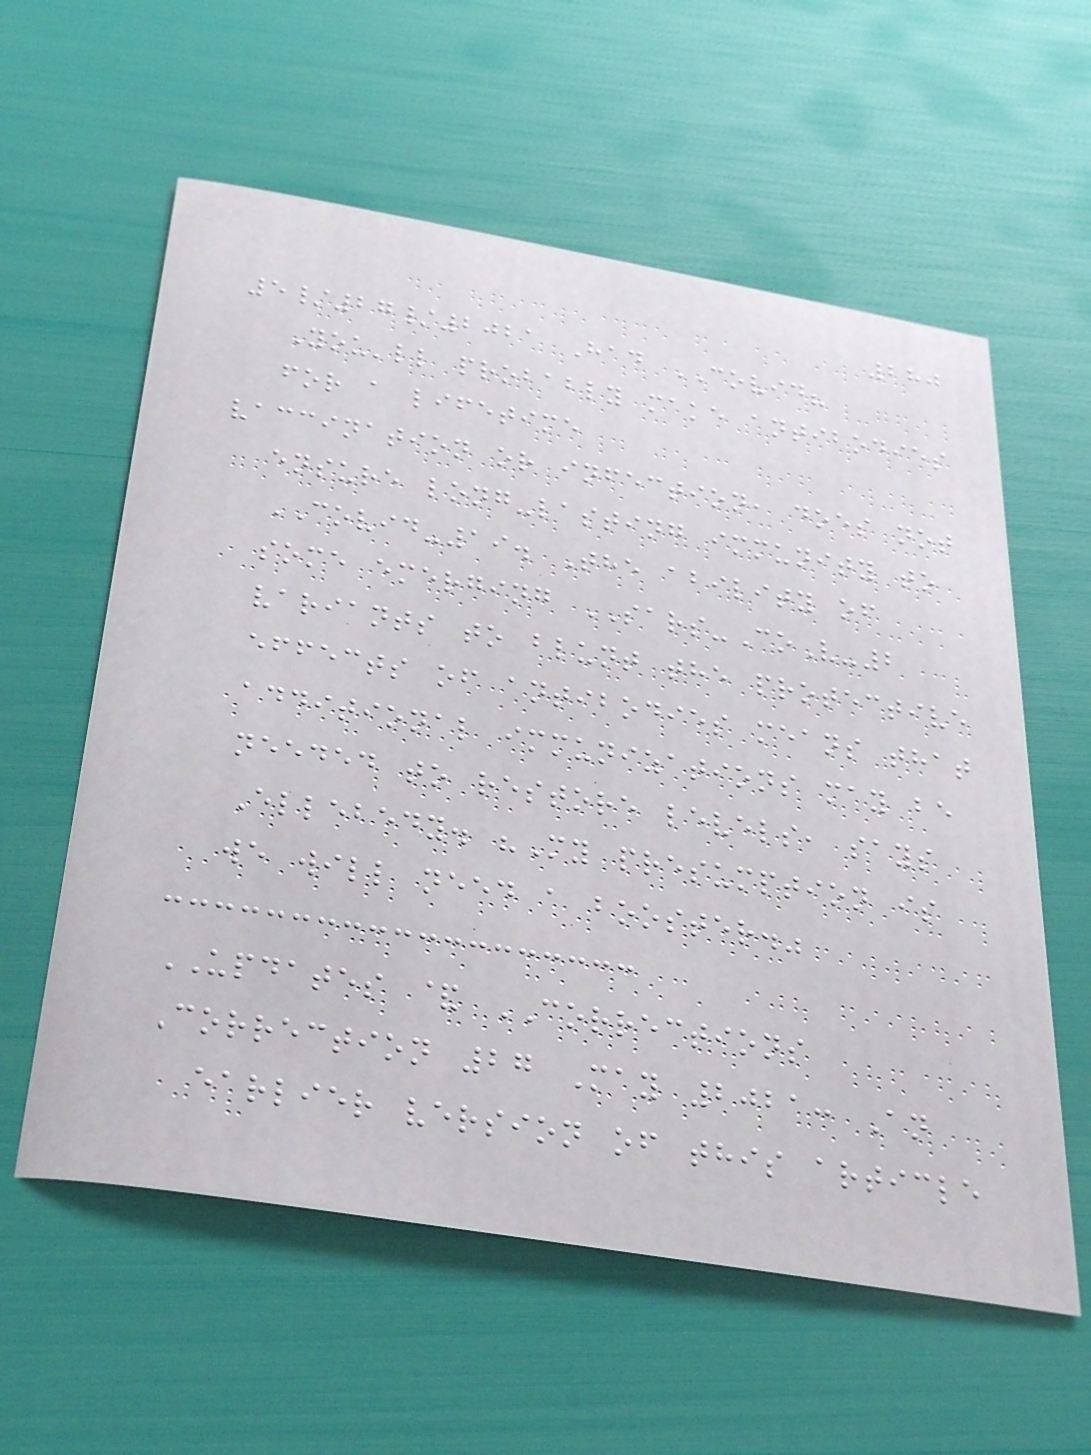280
5/27/2021 Had COVID?
You'll probably make antibodies
for a lifetime
vaccination or infection, does not
ensure long-lasting immunity to
COVID-19. The ability of
some emerging SARS-CoV-2
variants to blunt the protective
effects of antibodies means that
additional immunizations may be
needed to restore levels, says
Ellebedy. "My presumption is
we will need a booster."
UPDATES & CORRECTIONS
Correction 27 May 2021: An
earlier version of this article
